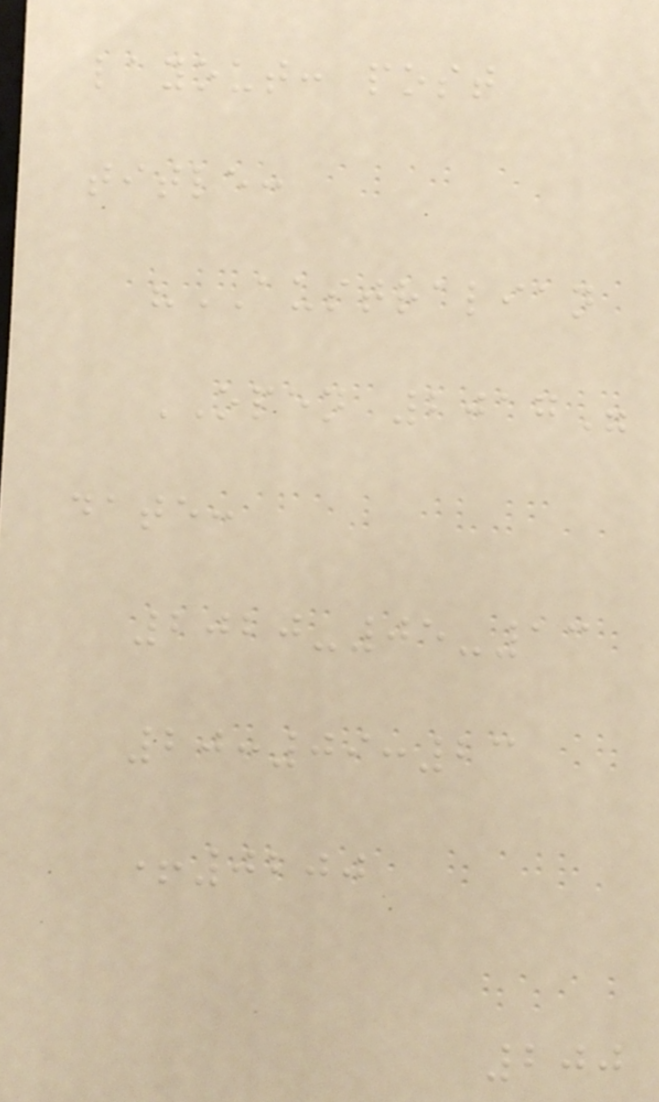layout: post
title:
"AUSTRALIAN
OPEN 2017"
date:
2020-05-13
20:09:23
+0200
200
